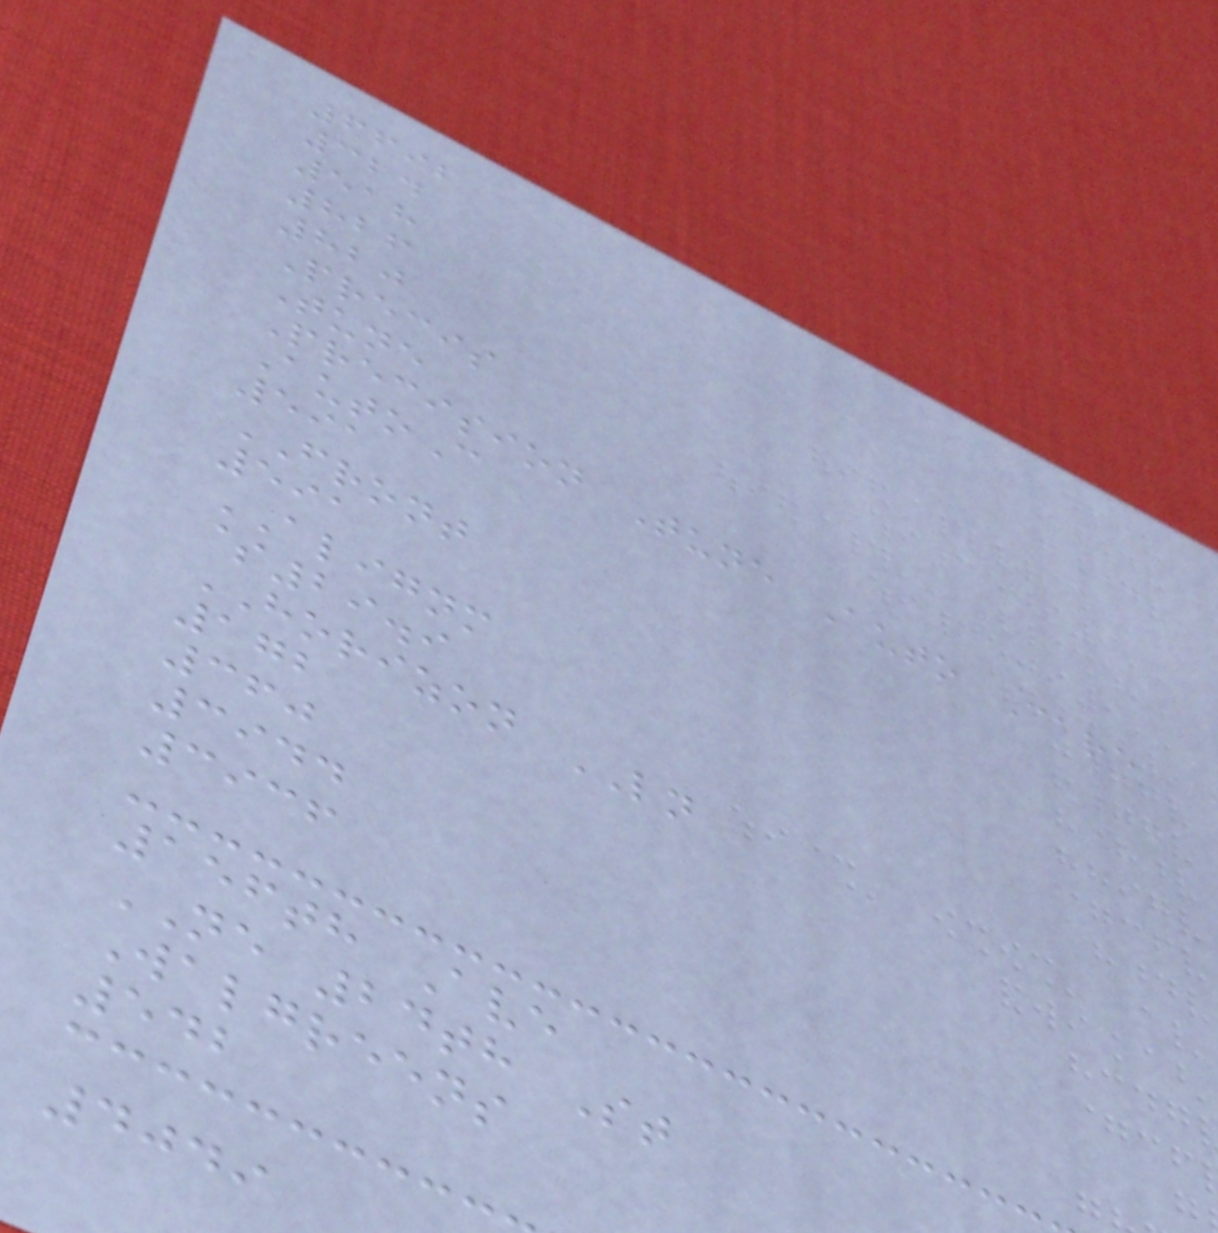6692
324
518
826
820
Precis
Tune
Precision Tune Auto Care
AutoC
591
FRONT
591
ALIGNM
$29.9
HORIZON LN
172
360
3944
3936
156th Ave
NE 24th St
Walgreens
542
4049
